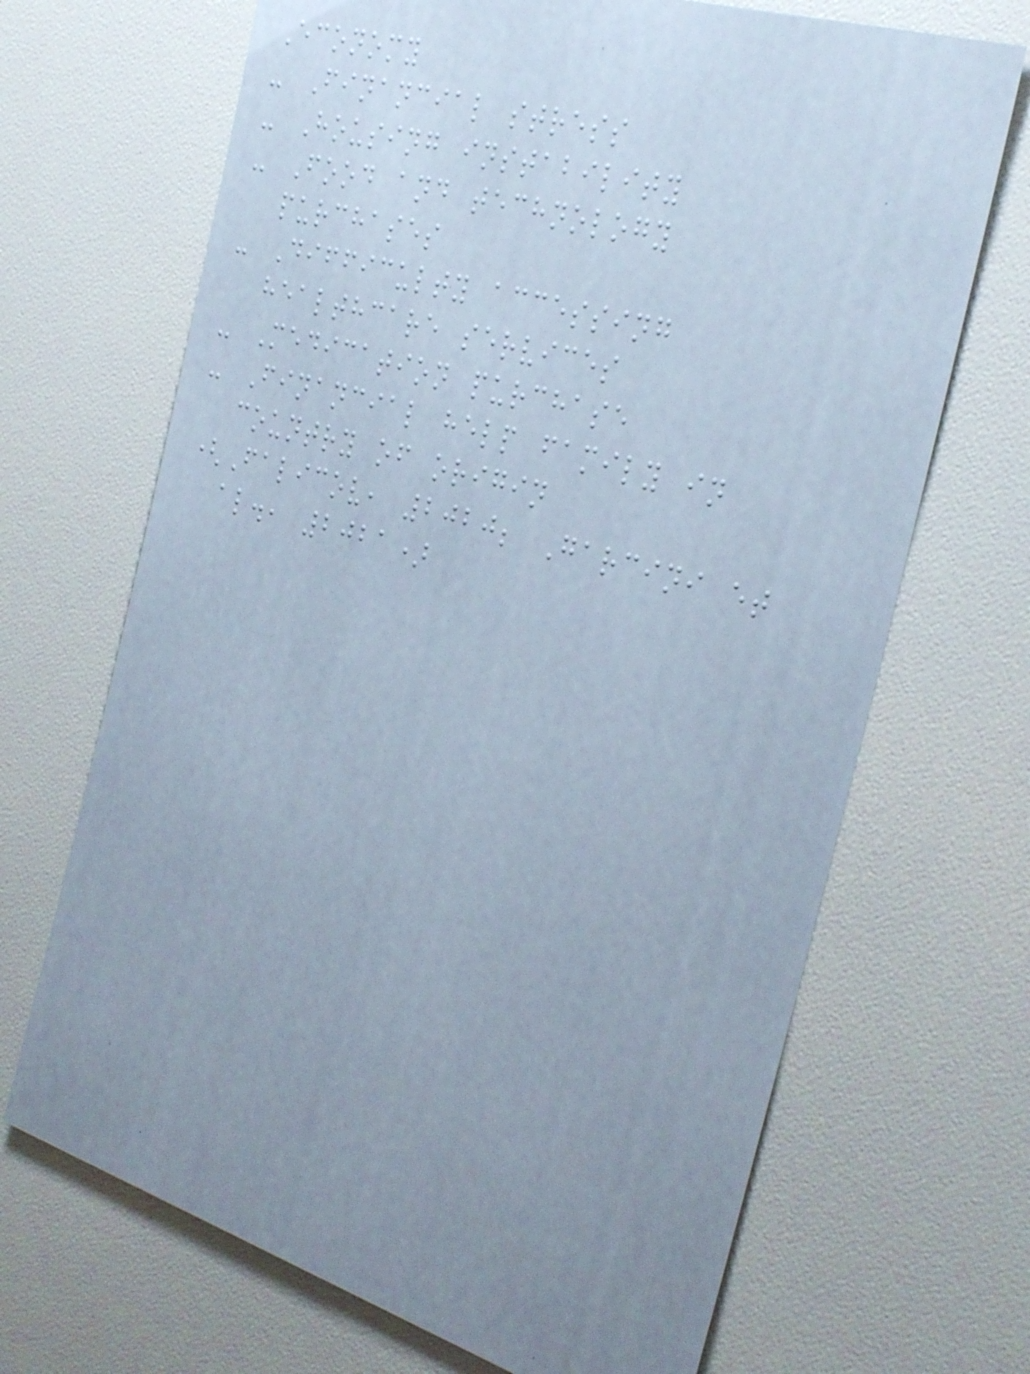Economy
- Financial stress
- Housing instability
- Food and technology
purchases
- Difficulty accessing
healthcare services
- Medication purchase
- Financial help family in
country of origin
(Falicov, 2020; Garcini et
al., 2021)
